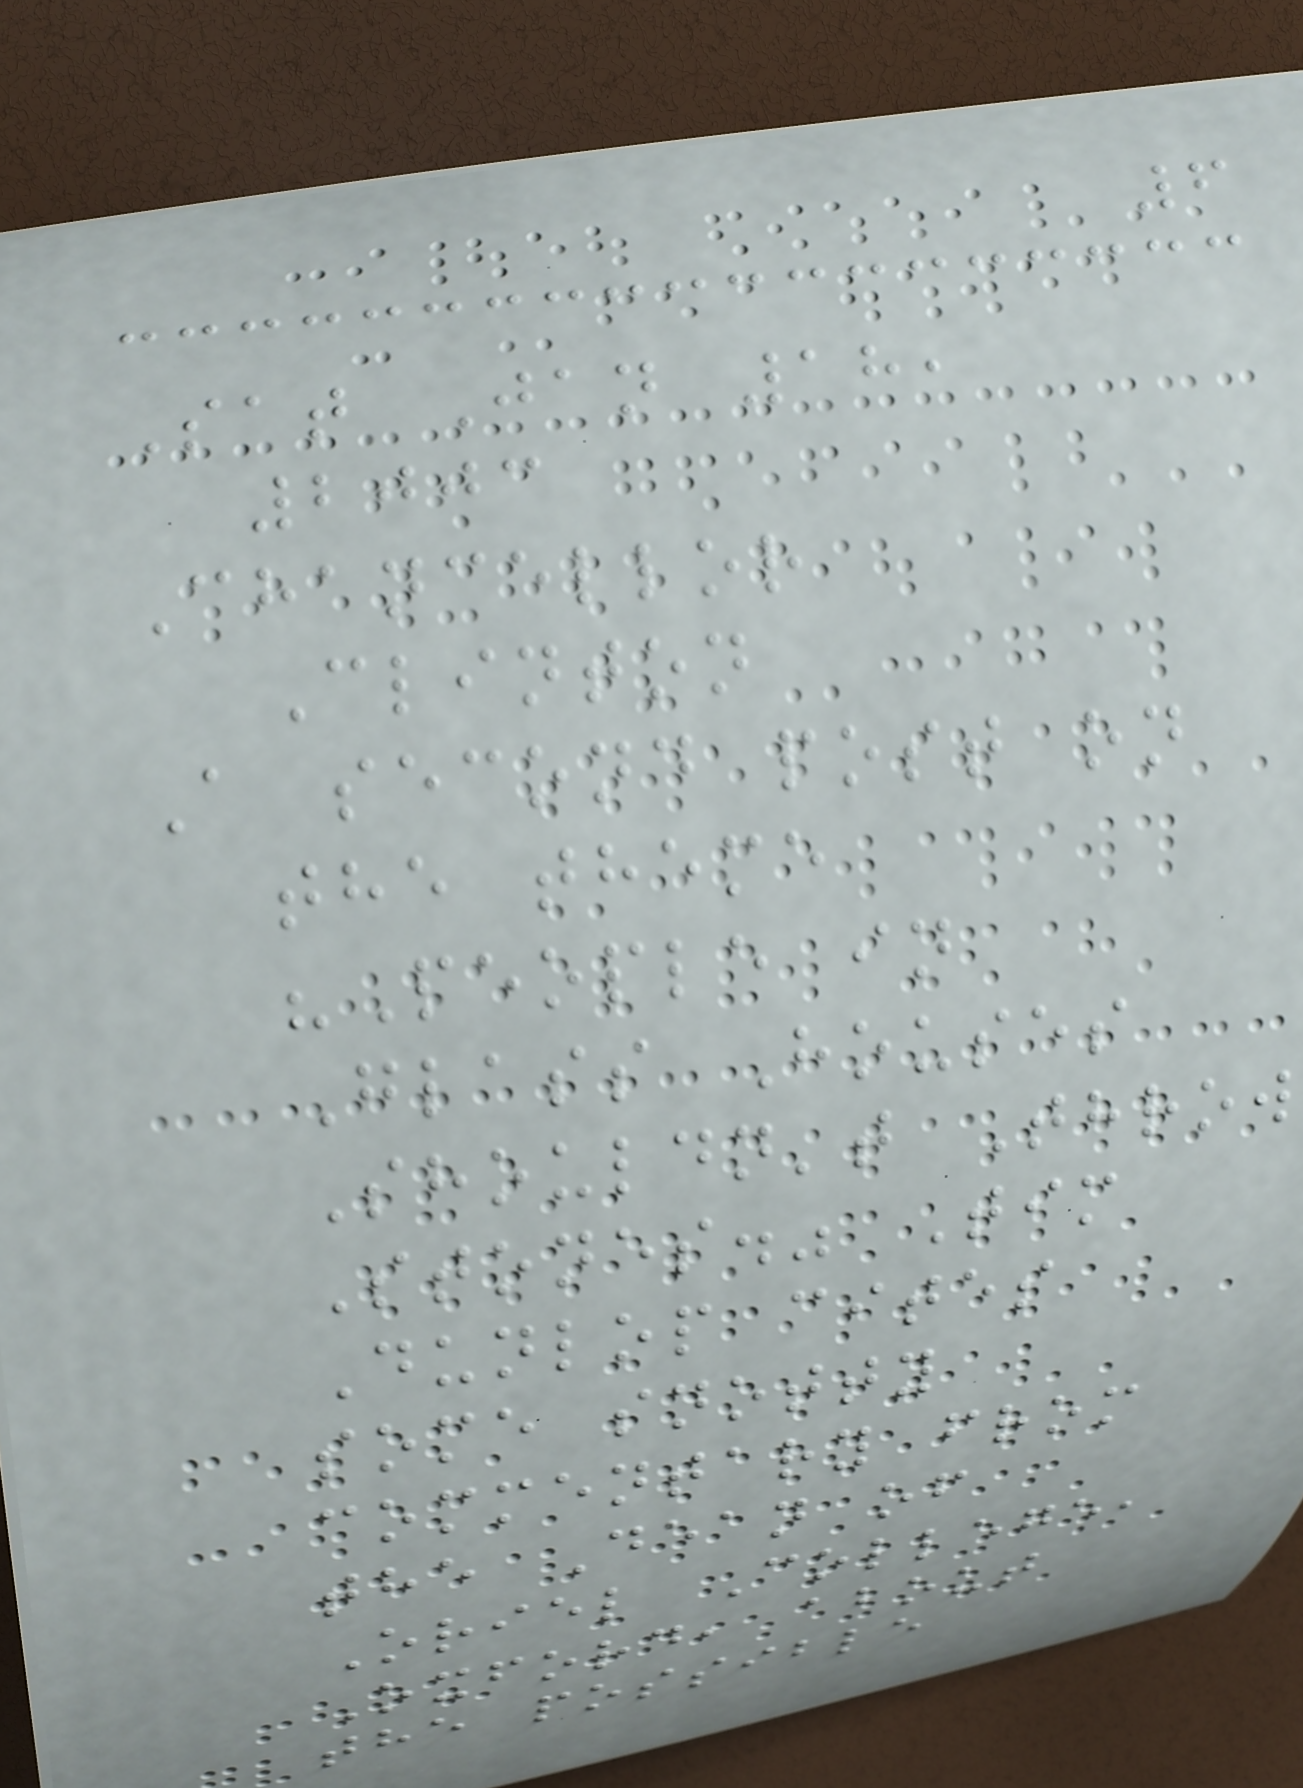6
Sat Jan 18,
2003
Chancellor
Clinton
A second post on
the theme
"People in
Glass Houses
Shouldn't Throw
Stones." Tim
Dunlop cites
some snotty
commentary from
the Dean of
Oriel College,
Oxford, about
the possible
